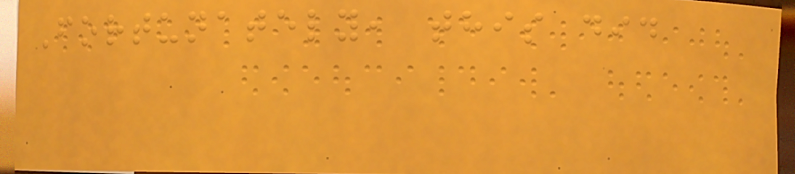Fortunately, this did
